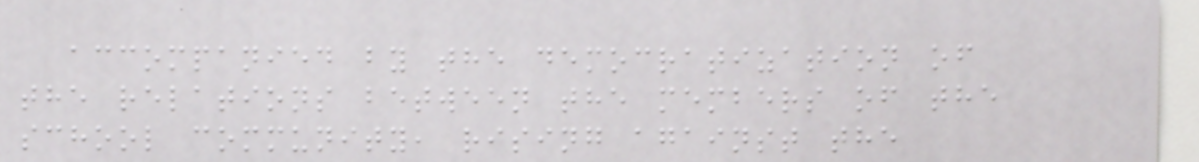accompanied by the democratization of
the relations between the members of the
school community, rising against the
